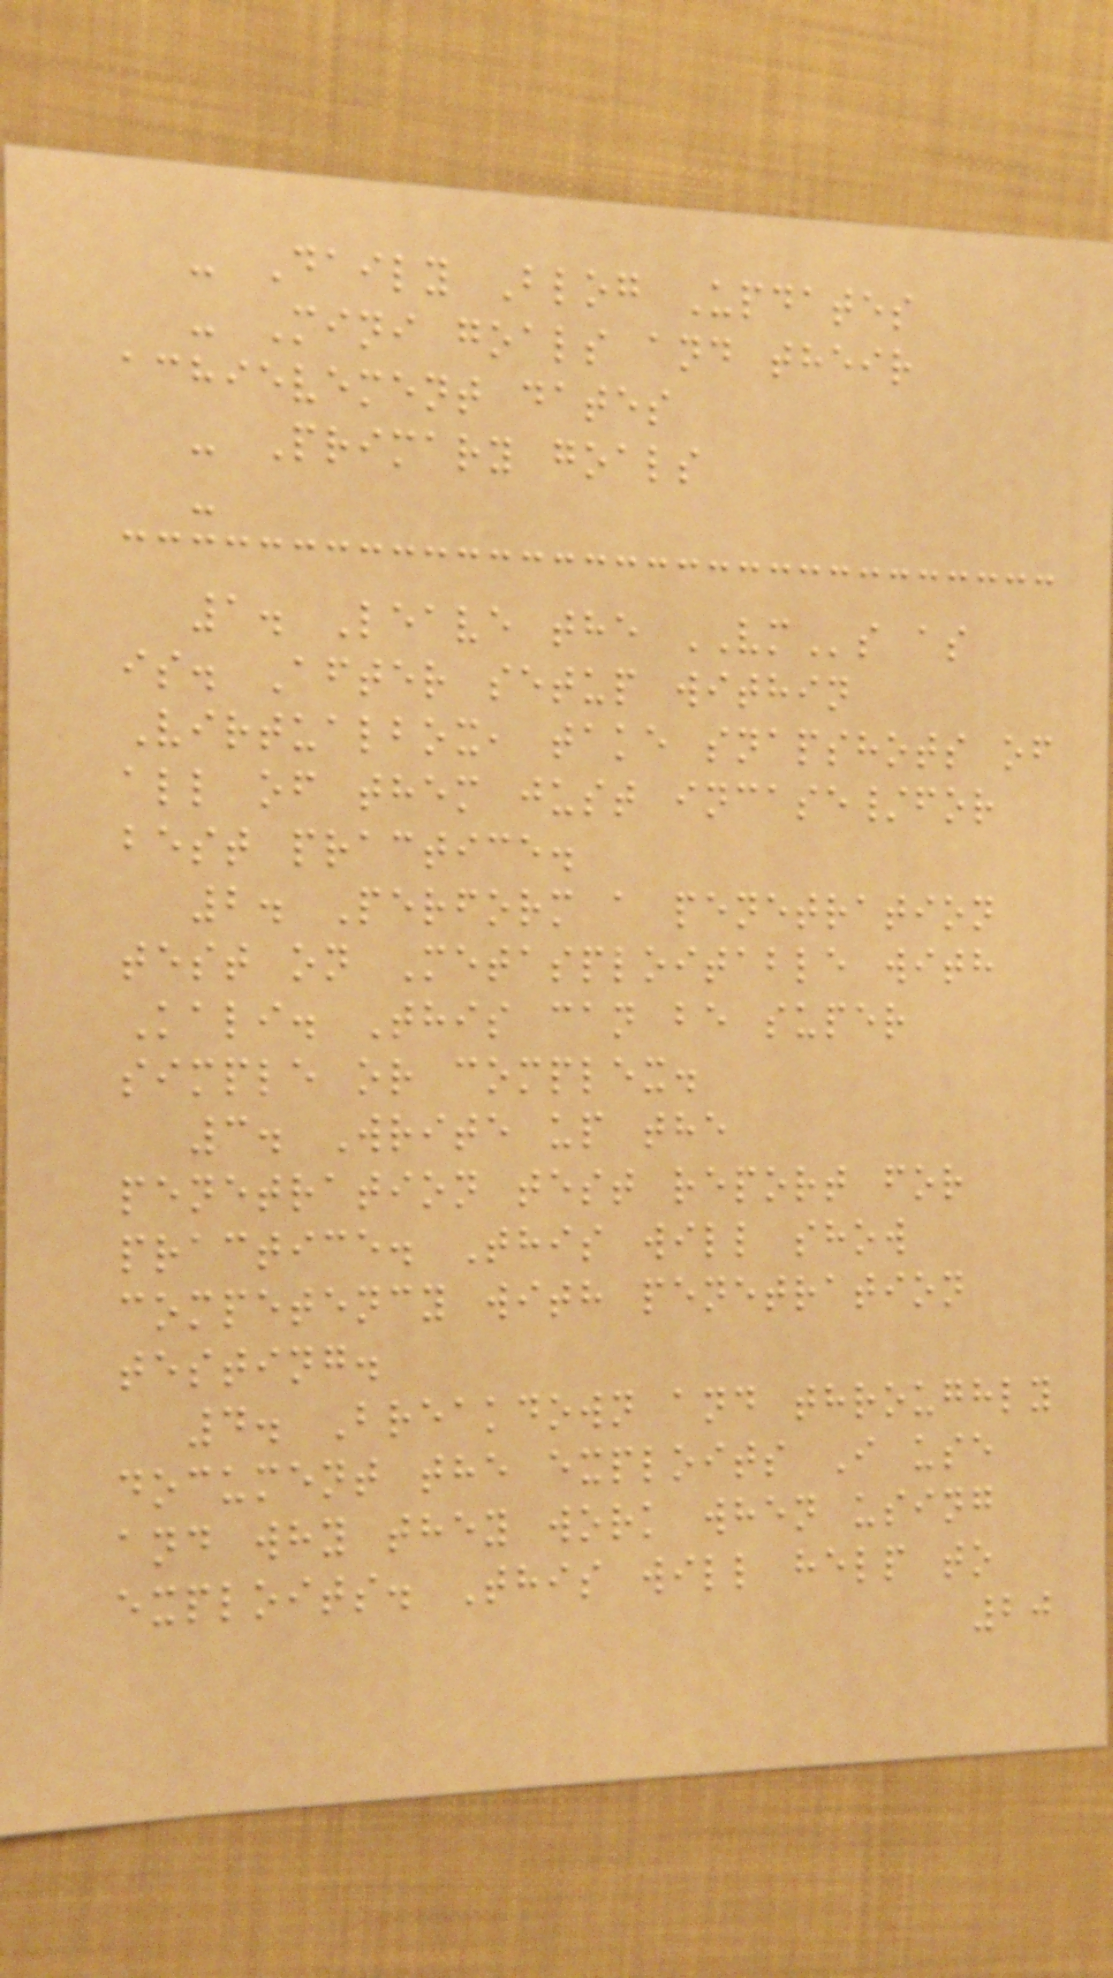- Daily Blog Updates
- Mini goals and their
achievement dates
- Primary goals
-
1. Leave the VMs as
is. After setup within
Virtualbox, take snapshots of
all of them just incase/for
best practice.
2. Perform a penetration
test on Metasploitable with
Kali. This can be super
simple or complex.
3. Write up the
penetration test report for
practice. This will show
competency with penetration
testing.
4. Breakdown and throughly
document the exploits I use
and why they work when using
exploits. This will help to
20
